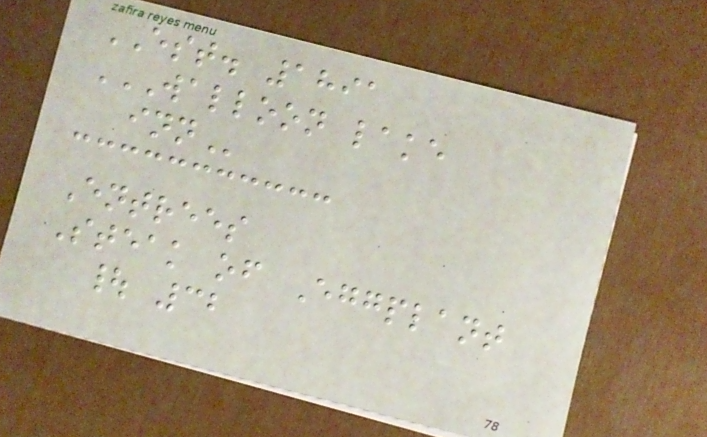EST. 1891
WALLOON LAKE
INN
Entrees
Steak of Eggplant
| 32
